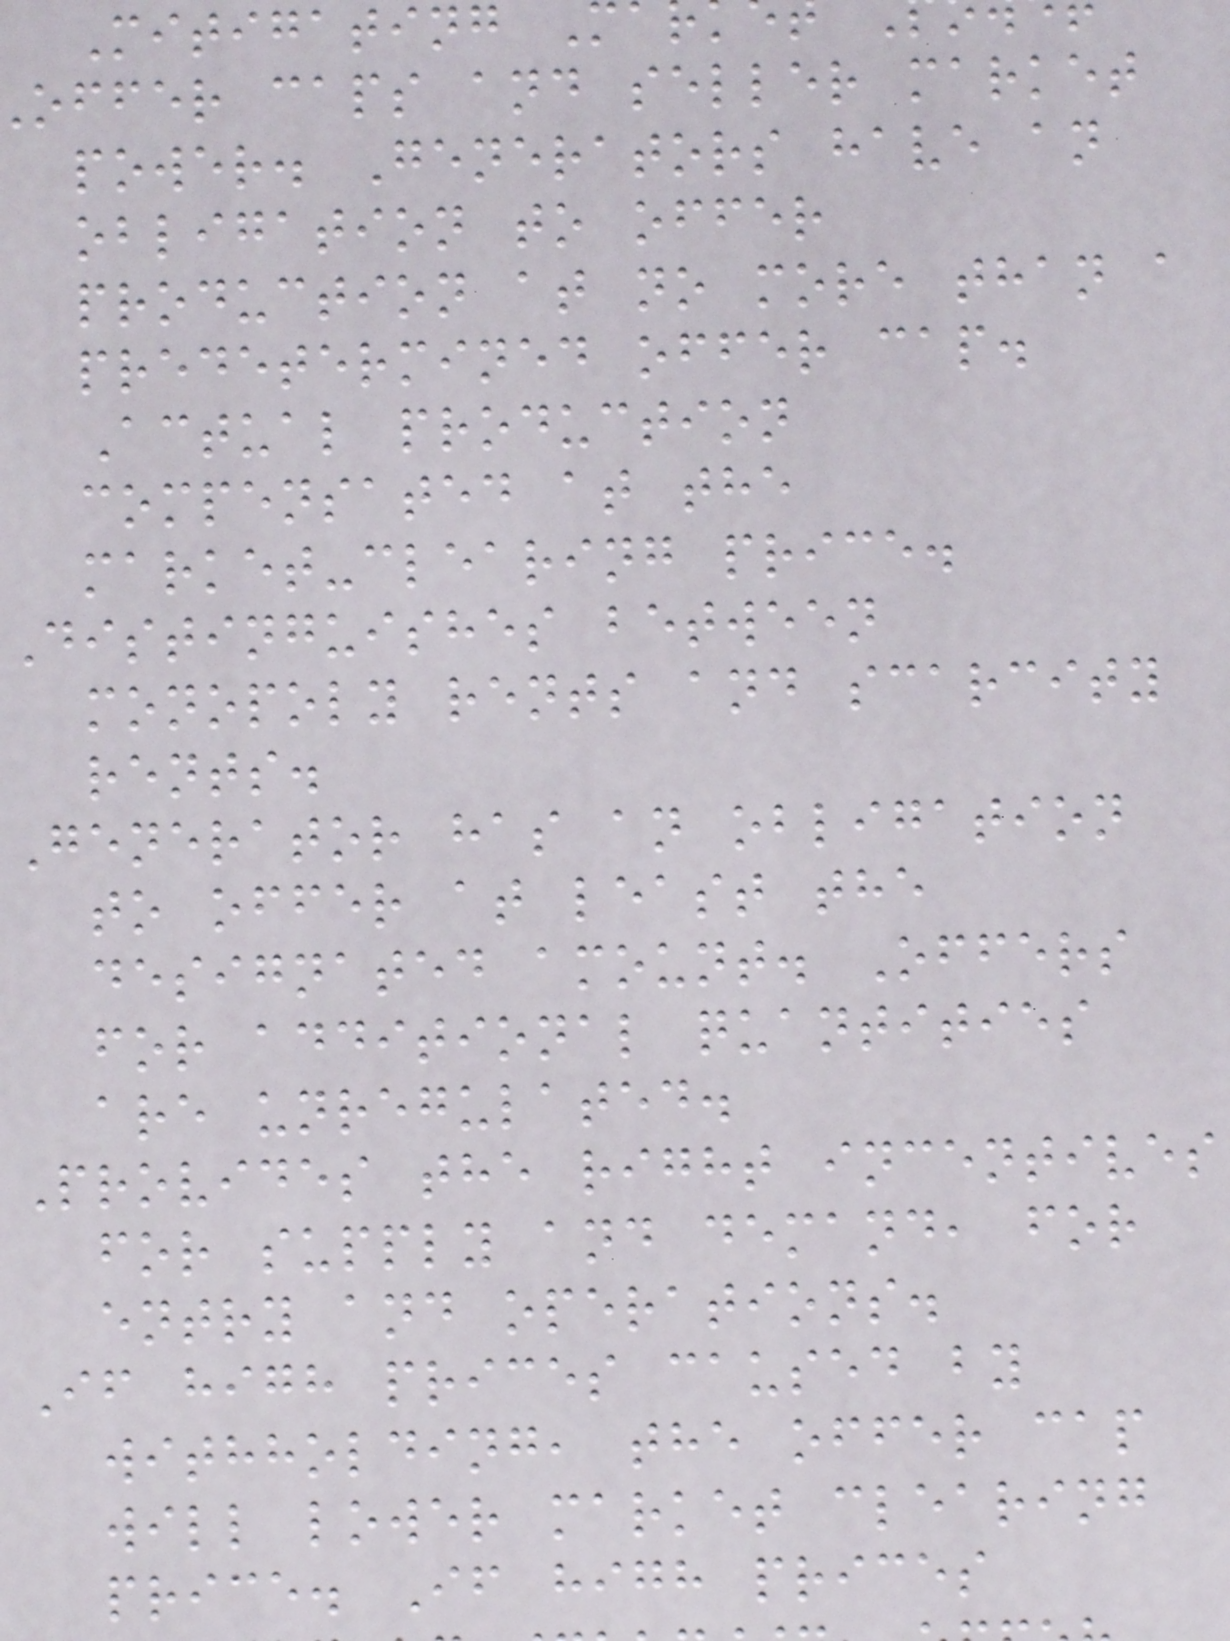Mitigating
offer caps and seller market
power. Generators have an
obligation to offer
production at no more than a
predetermined offer cap.
Actual production
compensated at the
market-clearing price.
Distinguishes between
monopoly rents and scarcity
rents.
Generator has an obligation
to offer at least the
designated amount. Offers
for additional quantities
are unregulated.
Provides the right incentives
for supply and demand, for
entry and operations.
If high prices caused by
withholding, the offer cap
will lower market clearing
price. If high prices
